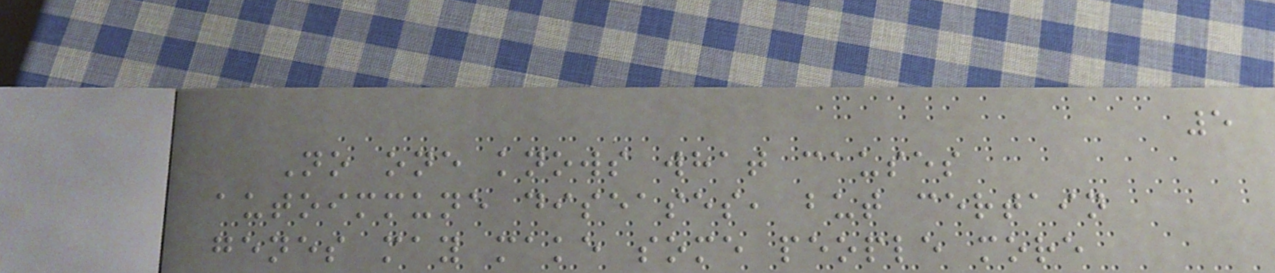5
No one knows what causes
autoimmune diseases, but certain
genes may make some people more
